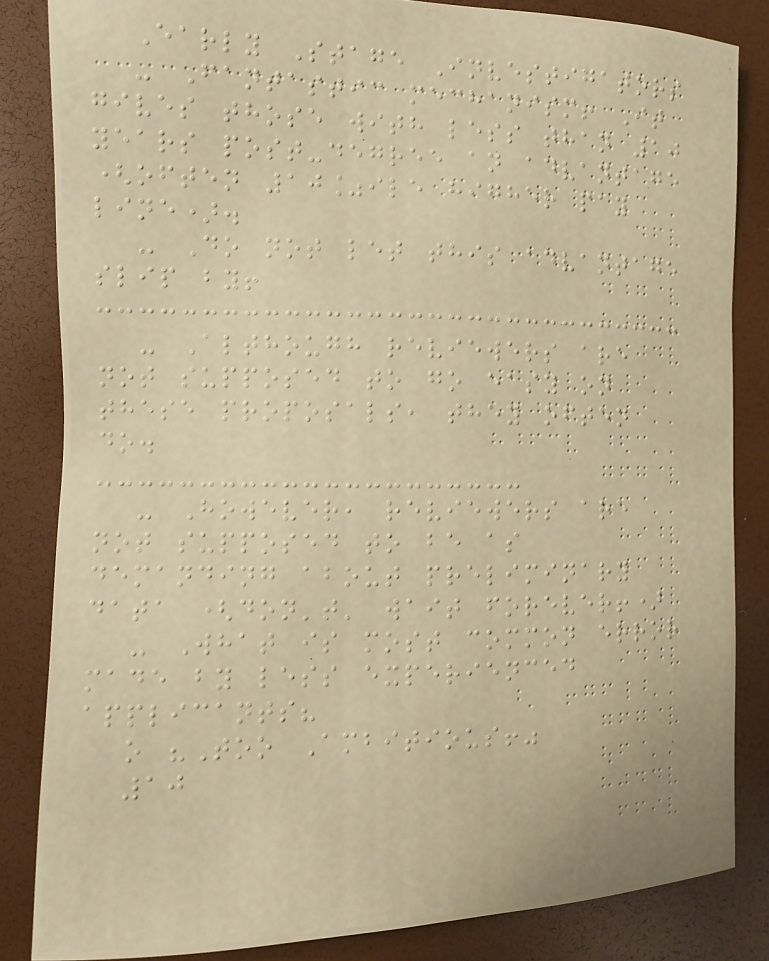Early Stage Investigators
- Fantastic mechanism! It
gives those with less than 10
years post-degree an advantage
(often 10%ile higher pay
line).
- Do not let this advantage
slip by!
- Although reviewers are
not supposed to go easy on
these proposals, they often
do.
- However, reviewers are
not supposed to be as
demanding about preliminary
data (don't' wait forever!)
- What is most common error
made by less experienced
applicants?
o "Too Ambitious!"
10
